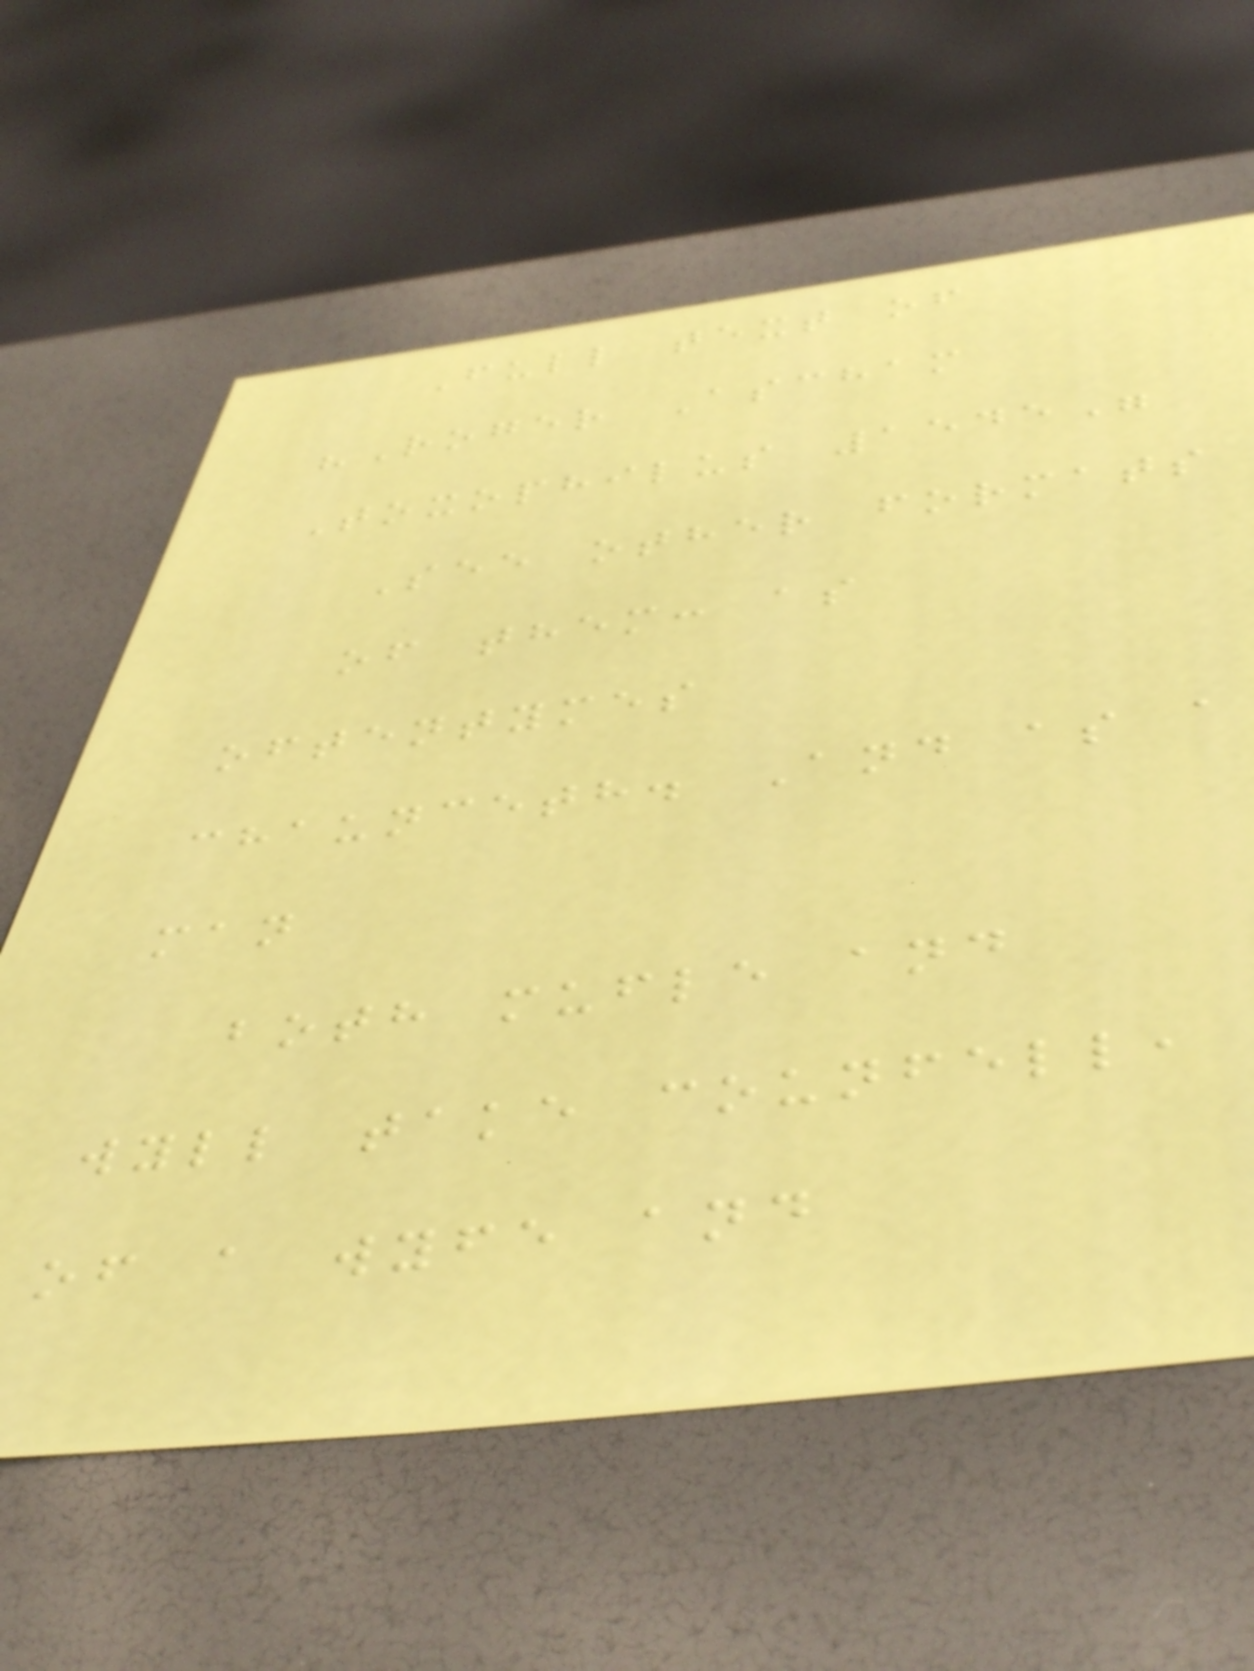Full text of
"Roger Ascham
Toxophilus 1545"
See other formats
of them: as
oftentymes
chaunceth. And as a
man
both mufle and
wyll take counfell,
of a wyfe and
